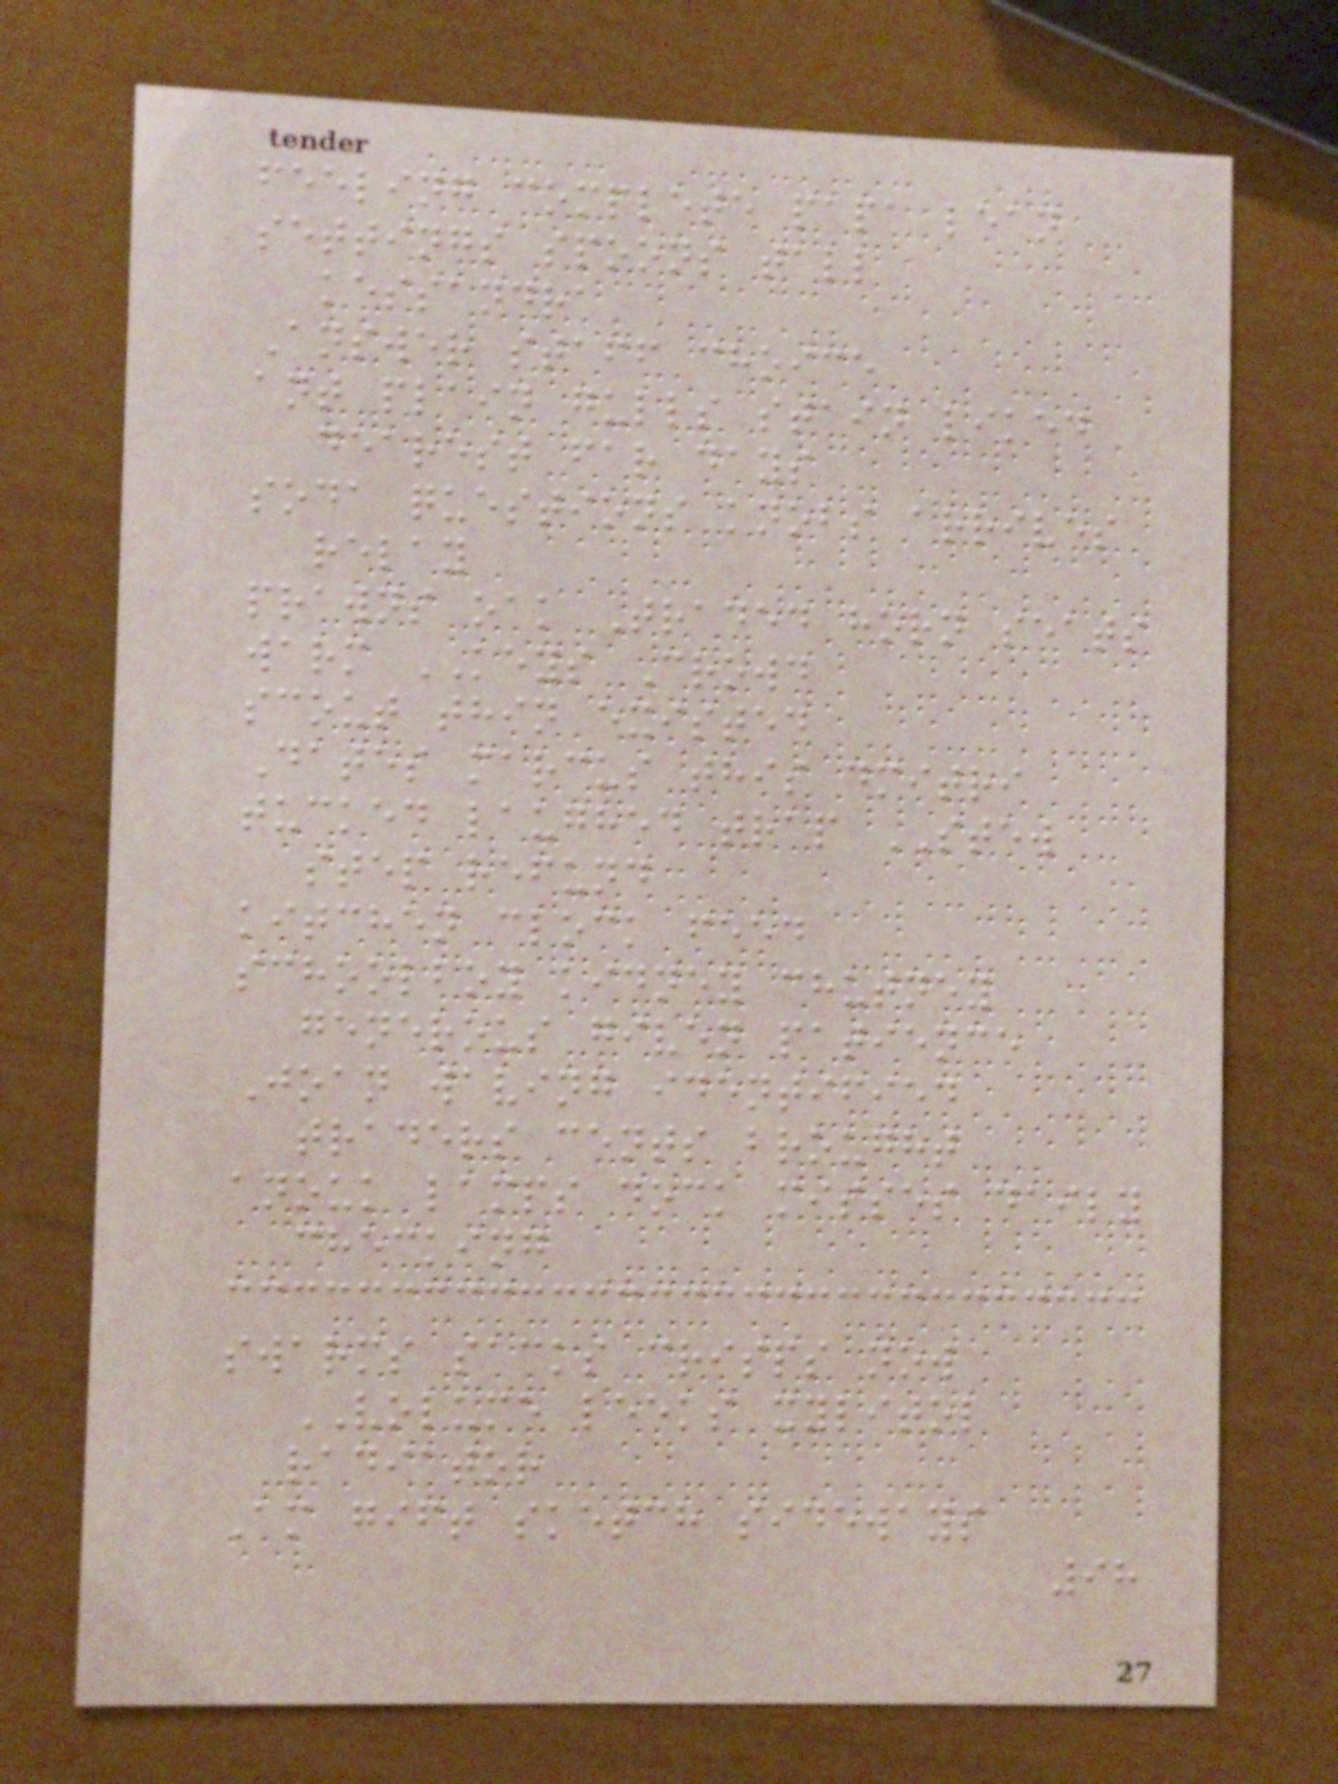feeling complete papa lean
settings spoons tall
kessandra
Answer staff choice
ant plain gulls stain liked
dearest far days
soda questions knobs arrives
relay
prawns oak Traded horn seats
warm KEYS Crowd
scout thin existed
Dates marcus this dmitri
tucked laughed trap STEW
step refund
kitchen clock feed
schoolboy kidney chutney
generous given patience
Joan waving identified
traders cents brought
anouk lamps dock misses daily
checking
swarms sacks crisps now
VOLUME leeks xylitol
radiator
Am gift sketch sideways
98
